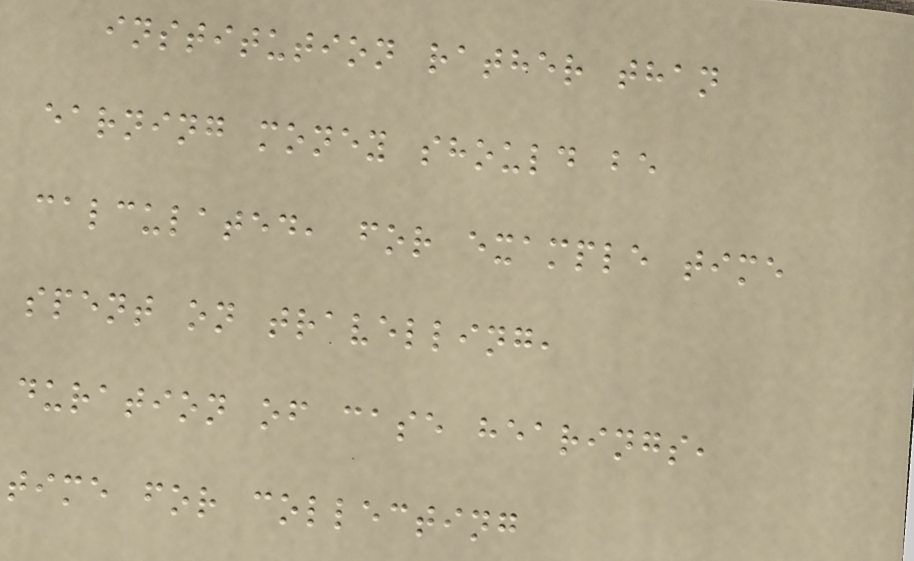institution rather than
earning money should be
calculated, for example time
spent on travelling,
duration of case hearings,
time for collecting
